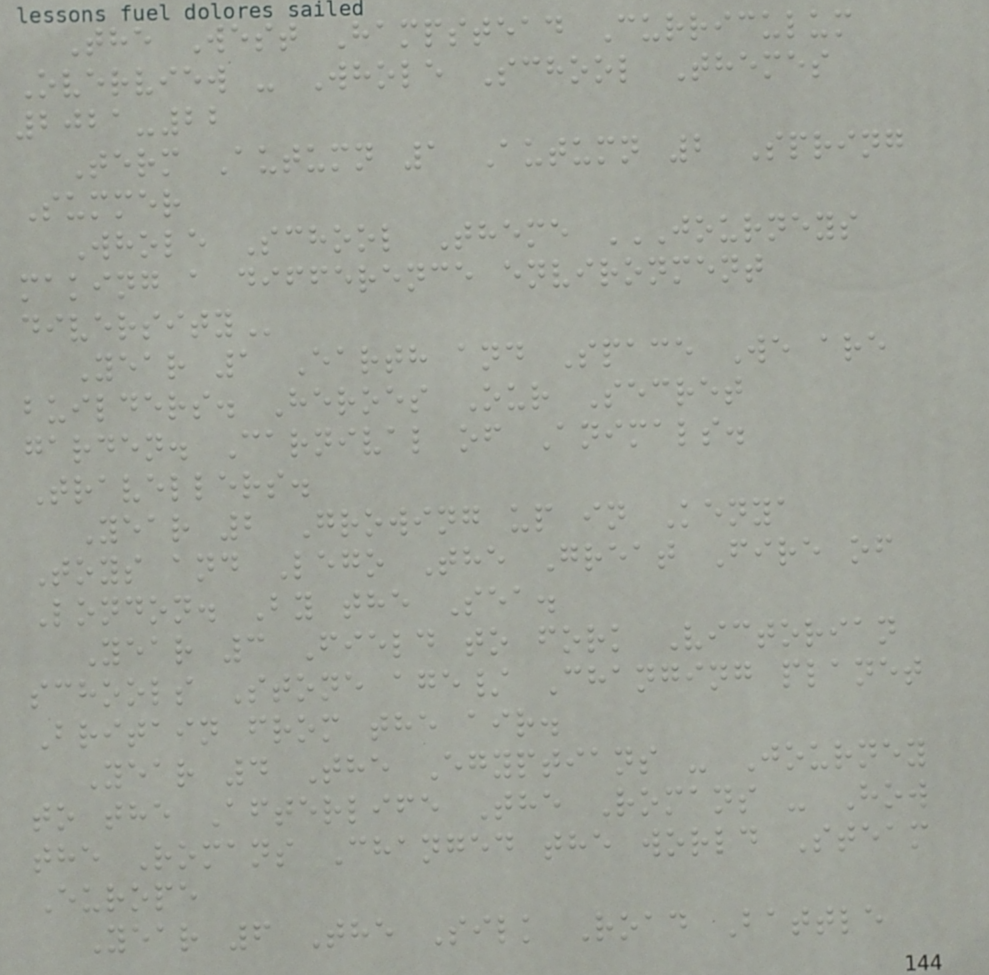The West Hampstead Curriculum
Overview - Whole School Themes
2021-22
Term Autumn 1 Autumn 2 Spring
Summer
Whole School Theme JOURNEYS
MAKING A DIFFERENCE ENVIRONMENT
DIVERSITY
Year 1 Earth and Space We are
builders. Heroes Our Secret
garden. Carnival of Animals.
Travellers.
Year 2 Growing up in Kenya
Toys and Lego The Great Fire of
London. By the Sea.
Year 3 Field to fork Victorian
schools Stone age/ Changing planet
Britain from the air.
Year 4 The Egyptians - Journey
to the Afterlife The Romans - How
the Romans Changed the world Steam
Europe
Year 6 The Silk Road Battle
